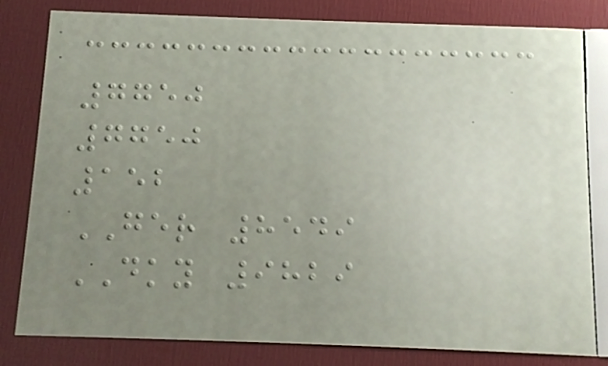7750
7750
152
GER 8549
DKY 9829
